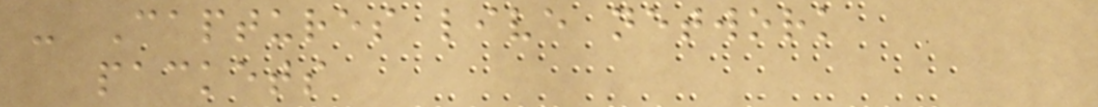- Captures live network
packets
